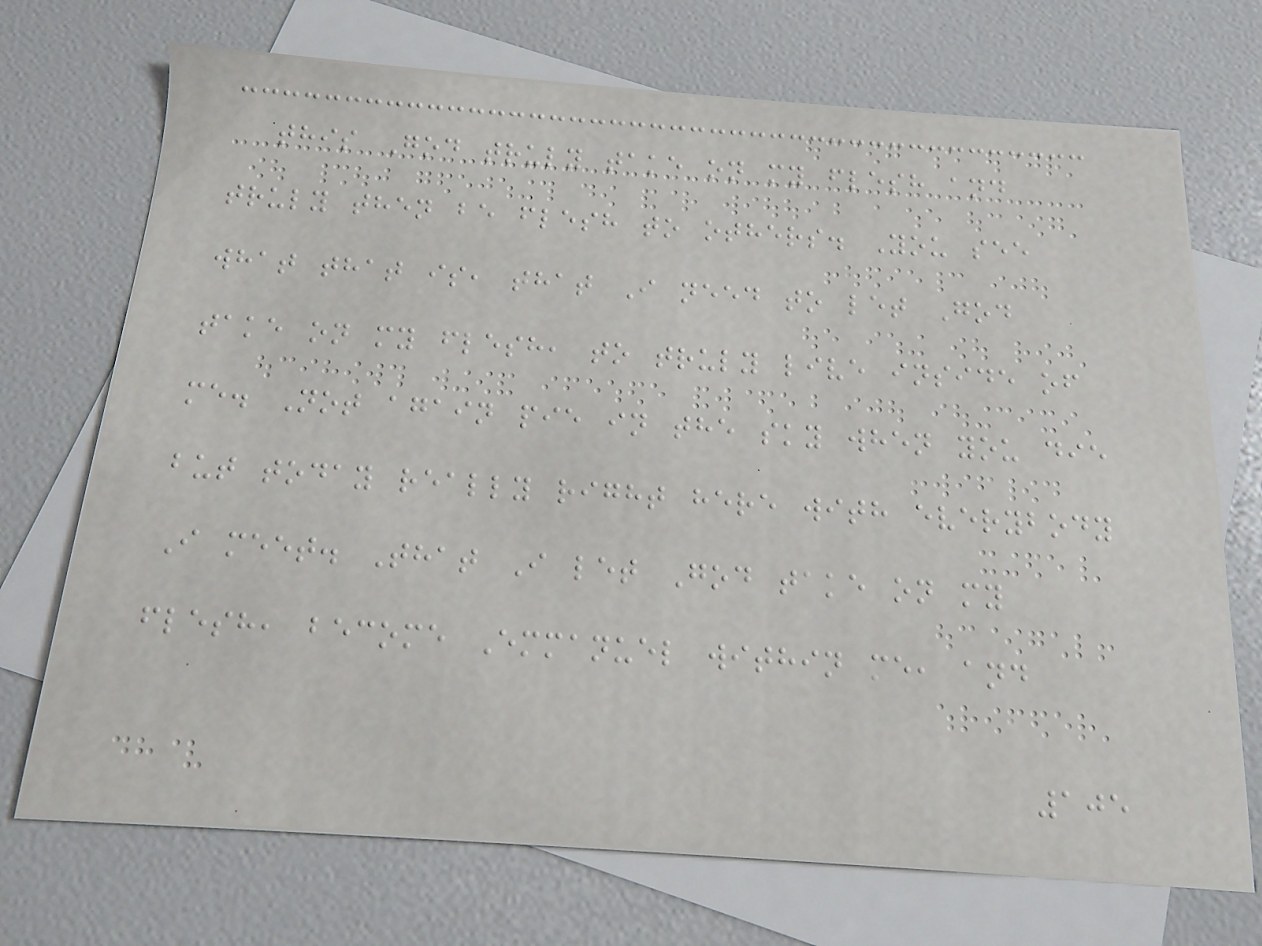this God truly take on my flesh and
truly then be flesh to others. You see
what that is, that I need to let God
take on my flesh, to truly live inside of
me. Not again pie in the sky when you die
but today really right here with everybody
I meet. That I let God take on my
flesh, become Emmanuel within me, and
105
